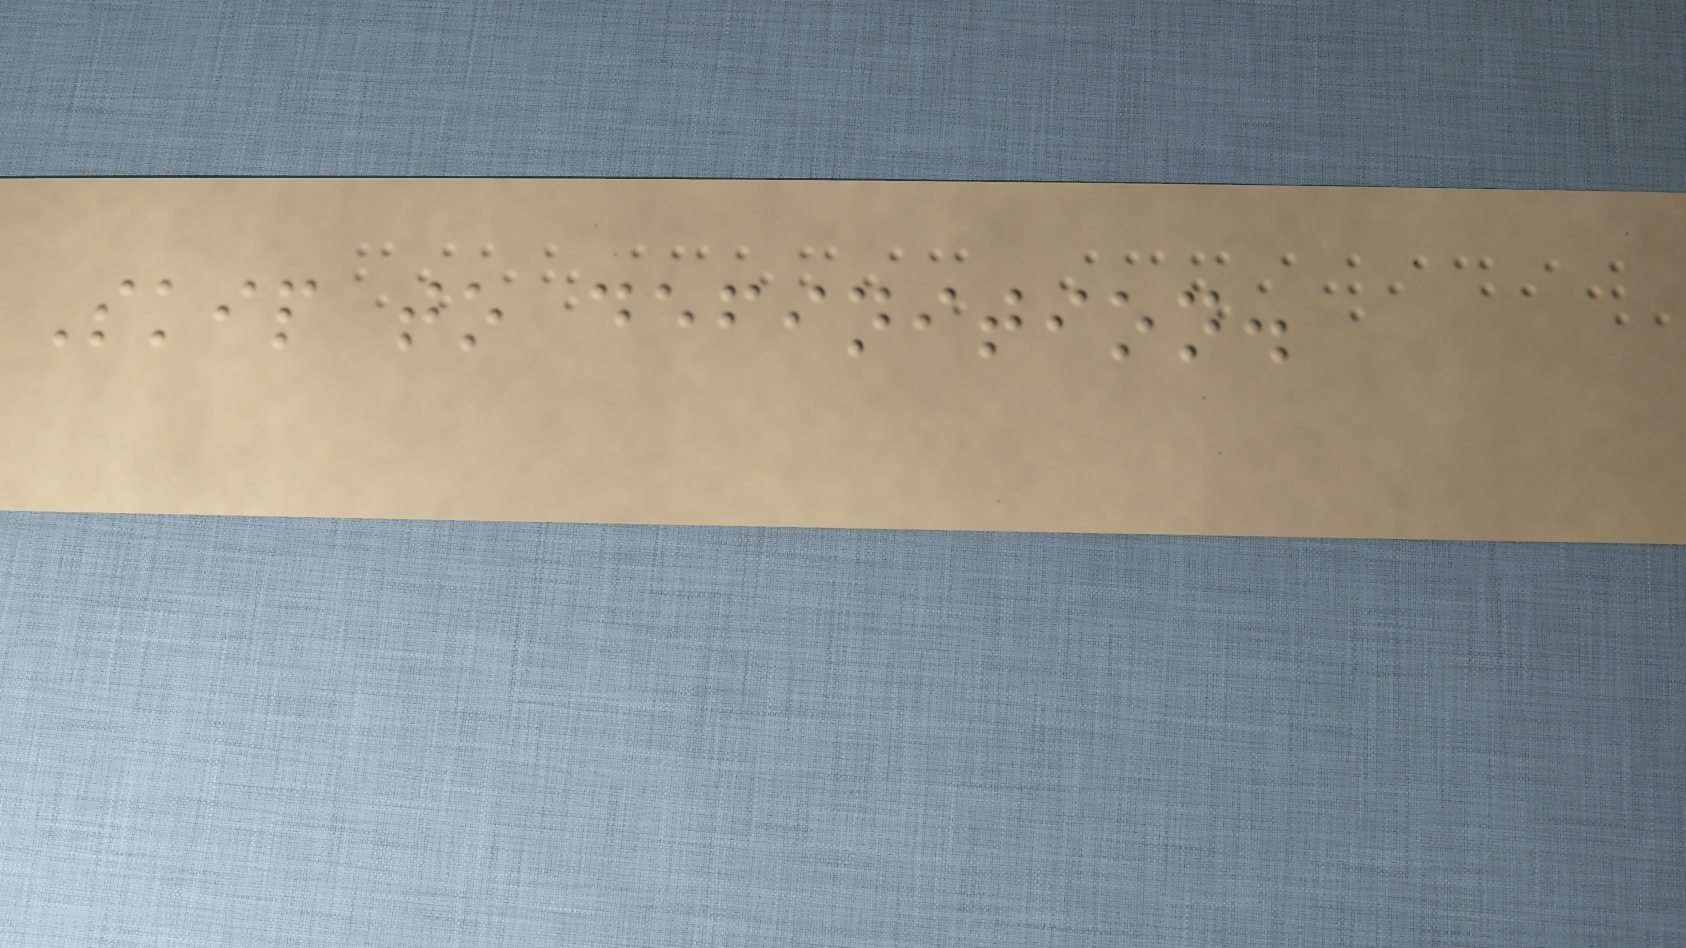Skip to definition.
